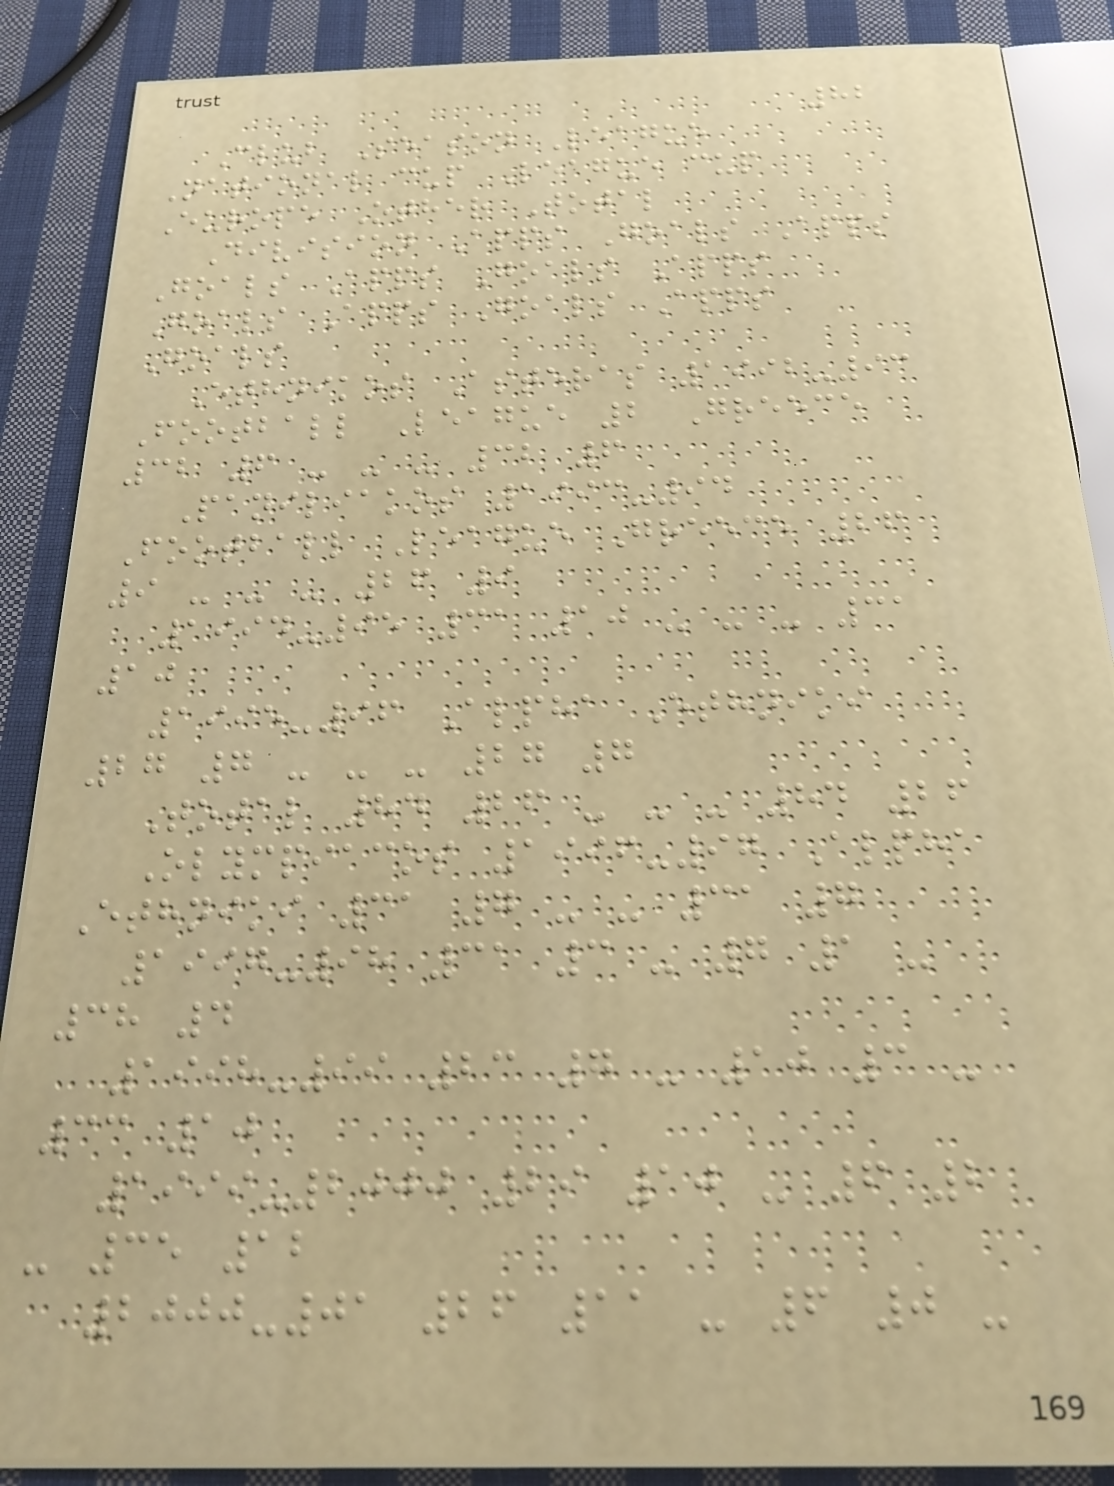82
Club Season League
National cup League cup
Europe Other Total
Division Apps Goals Apps
Goals Apps Goals Apps
Goals Apps Goals Apps
Goals
Ethnikos Asteras 1992-93
Football League 2 Greece
32 6 - - - 32 6
Paniliakos 1993-94
Football League Greece 26
9 - - - 26 9
1994-95 31 10 - - - 31
10
1995-96 Alpha Ethniki
27 7 - - - 27 7
Total 84 26 - - - 84 26
Olympiacos 1996-97 Alpha
Ethniki 31 7 - - 31 7
1997-98 31 3 - 7 1 -
38 4
1998-99 23 7 - 10 3 -
33 10
1999-2000 29 10 - 6 2
- 35 12
2000-01 26 11 - 6 0 -
